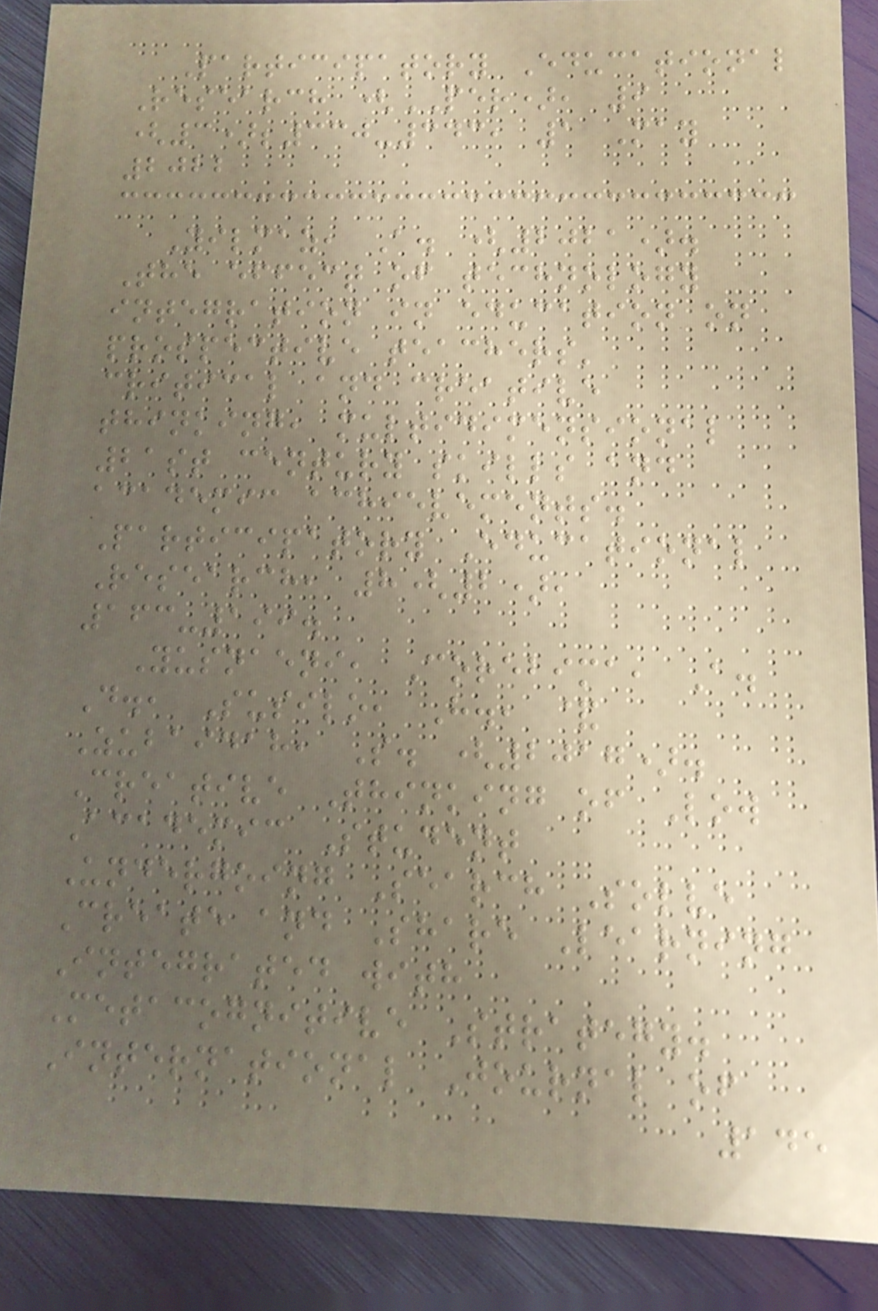Participatory Educational
Research (PER), 9
(3);330-343, 1 May
2022
Yilmaz, A. (2021).
The effect of technology
integration in education on
prospective teachers'
critical and creative
thinking, multidimensional
21st century skills and
academic achievements.
Participatory Educational
Research, 8(2),
163-199.
Yusnaeni, Corebima, A.
D., Susilo, H., &
Zubaidah, S. (2017).
Creative Thinking of Low
Academic Student
Undergoing Search Solve
Create and Share Learning
Integrated with
Metacognitive Strategy.
International Journal of
145
